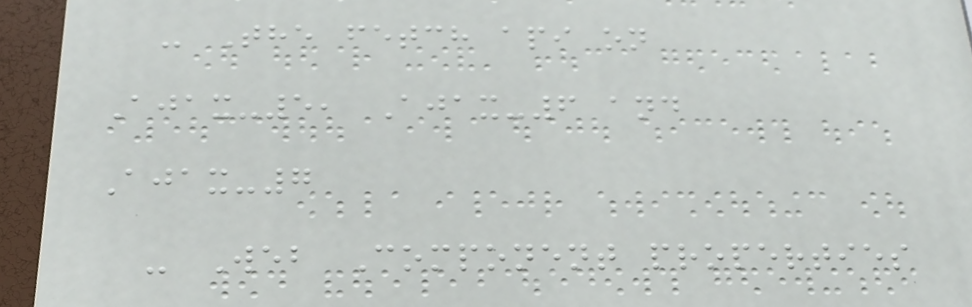- The fetch api on
Ajax-5, Ajax-6 and
Ajax-7
- Web Component properties
